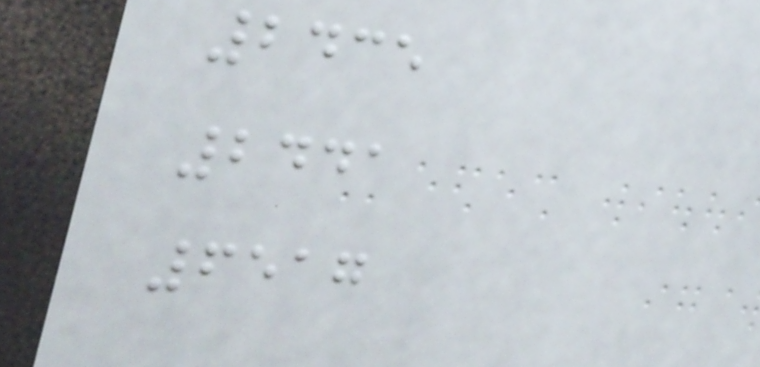2435
2441
6517
